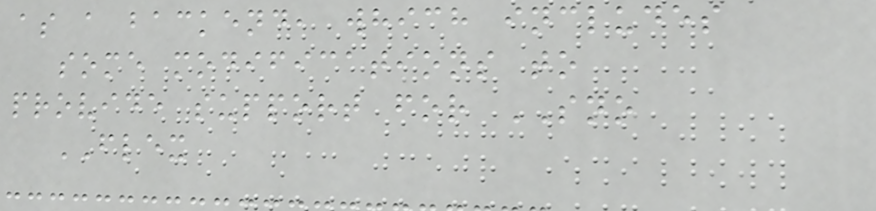as a backend, which includes
some modifications to
provide support for SNO
FLEX
